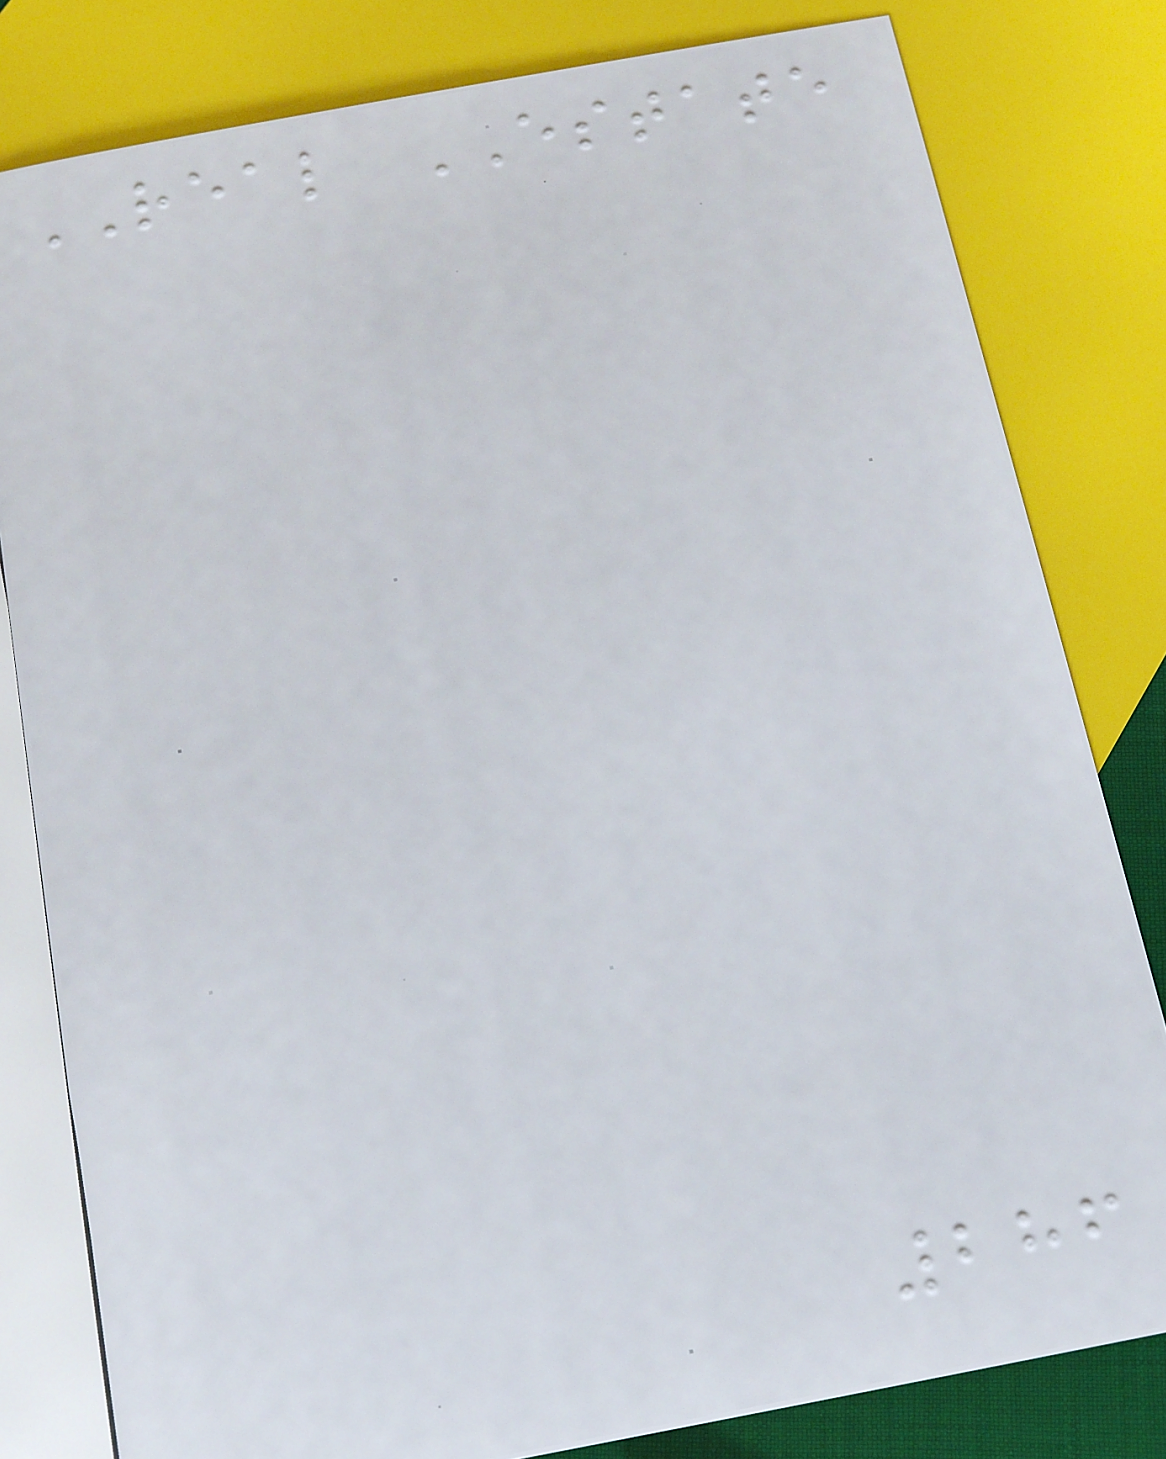REAL ESTATE
286
